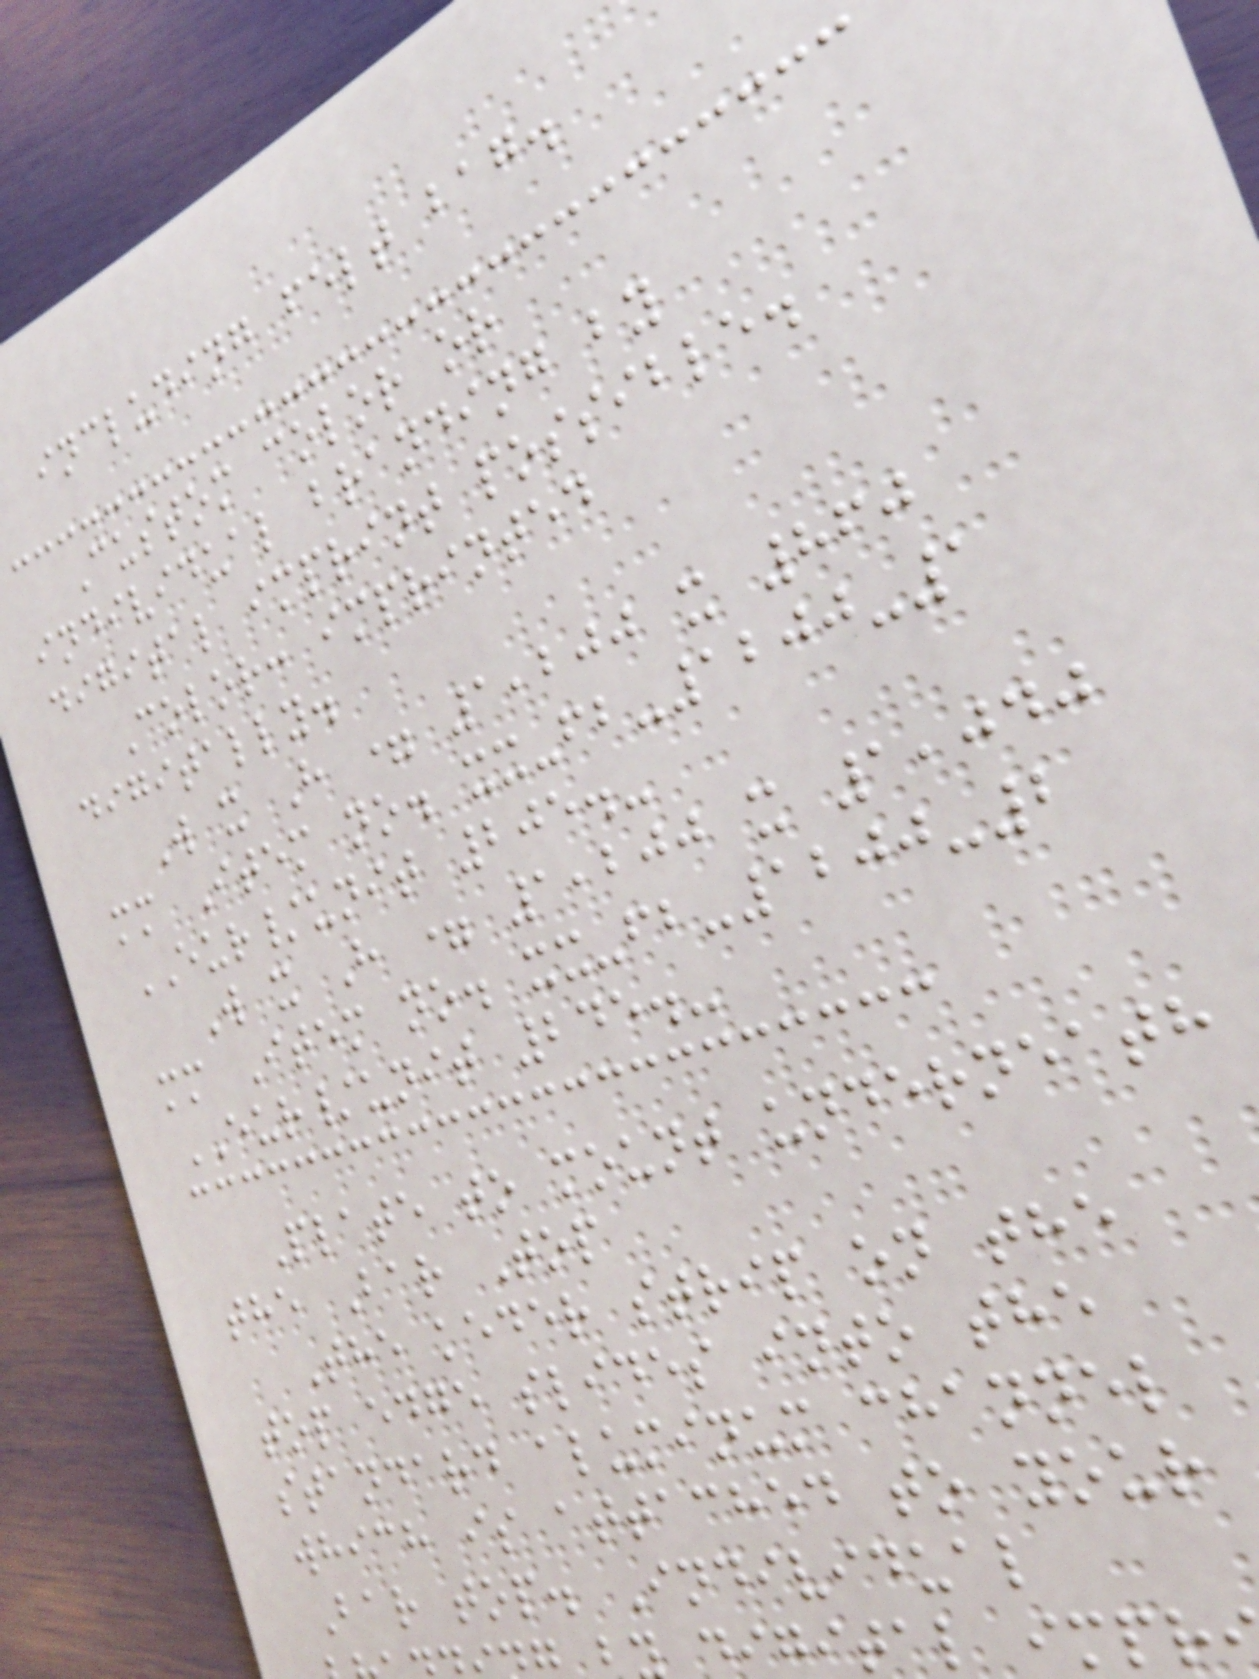including felt bag.
Custom color or
individual branding by
digital imprint possible.
Color: imprinted
digitally.
W x H = 1,200 x 860
mm Item no. xx-fb-1200-1
EUR/unit 205.-
W x H = 1,200 x 1,040
mm Item no. xx-fb-1200-2
EUR/unit 245.-
Plate to mount underneath
the Bar Top
The keder strip on the
top edge slides into the
standard aluminum channel
which is attached to your
Bar top. Individual
digital impr
